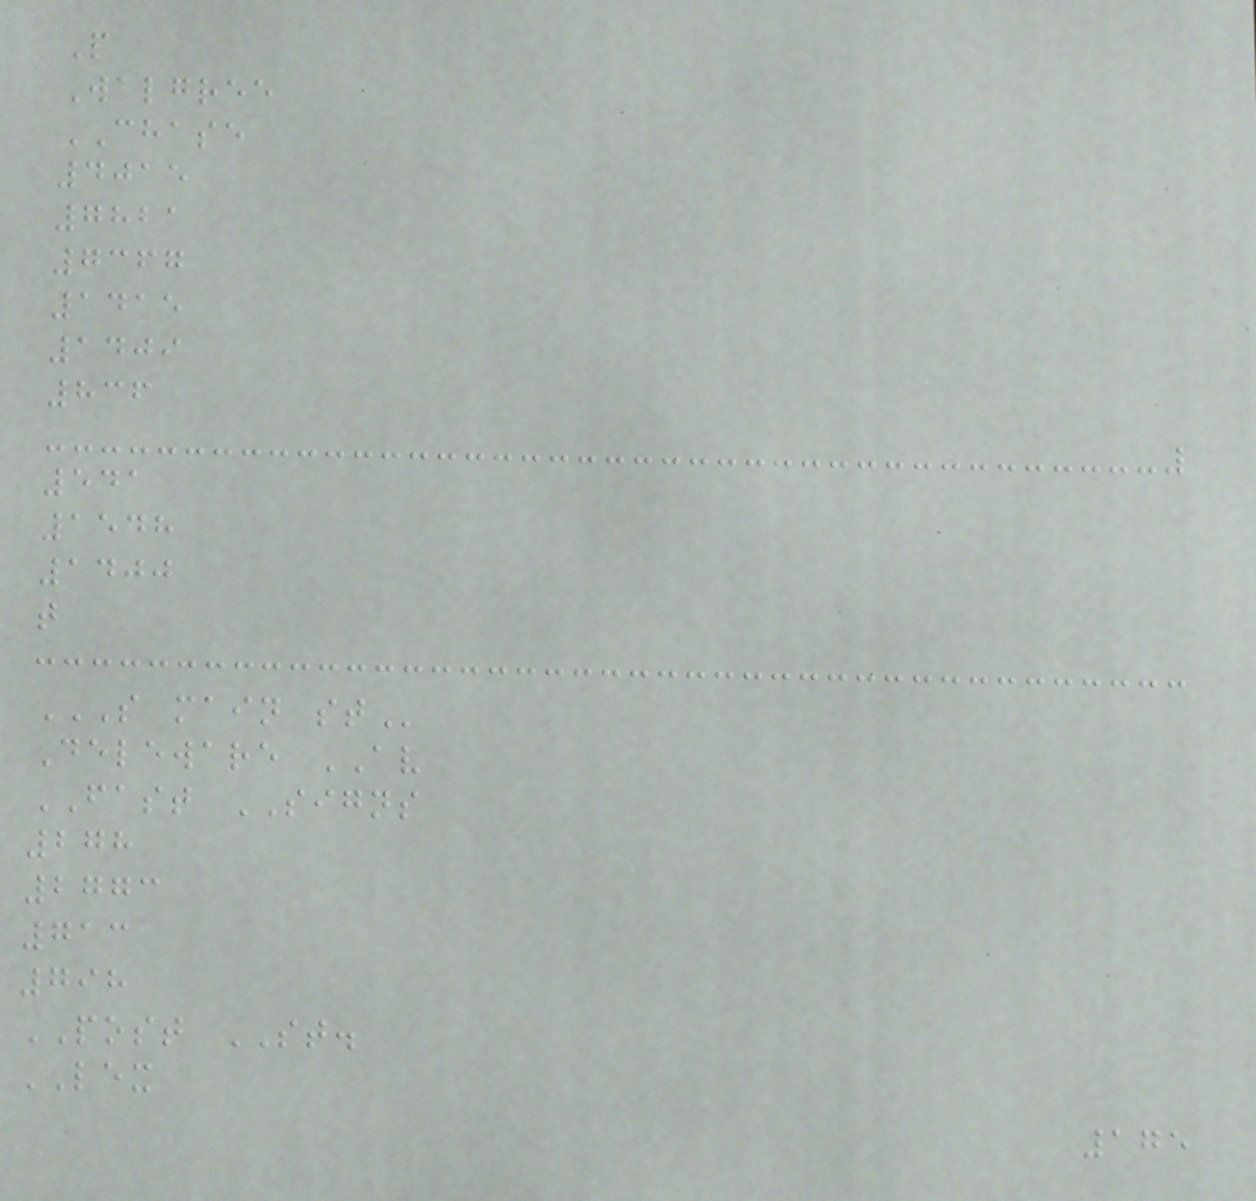P
Walgree
CHASE
4015
7821
7367
1415
1409
836
541
1548
1400
t
S MAIN ST
Deleware AV
FAST SIGNS
278
2773
713
798
POST ST.
LEX
175
